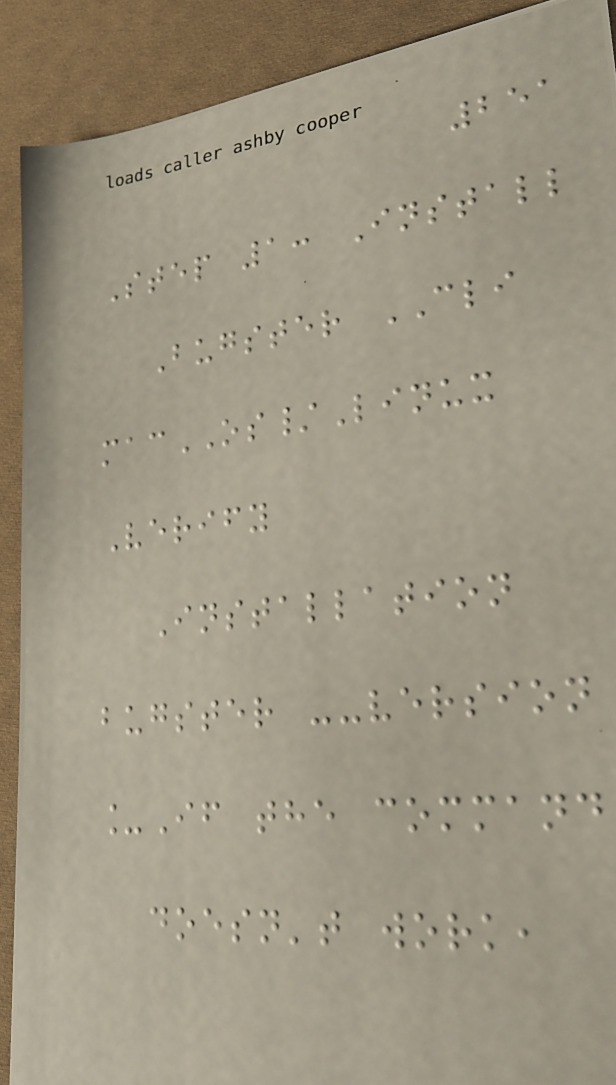251
Step 1: Install
Bugster CLI
macOS/Linux
Verify
Installation
bugster --version
_If the command
doesn't work,
